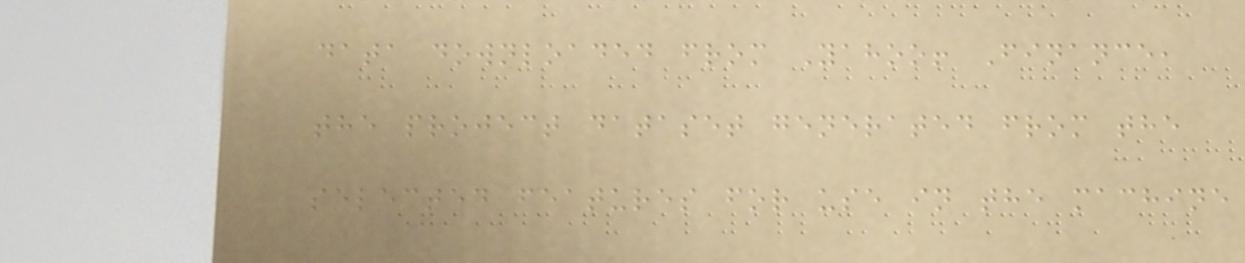data downloaded from Yahoo! Finance,
the project dataset generated from the
selected features for use in the machine
